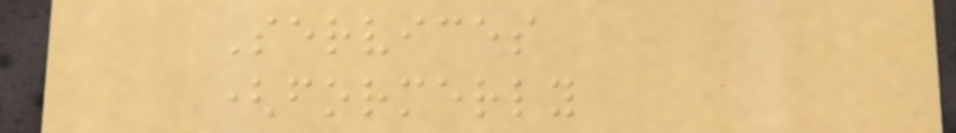Services
(formerly
